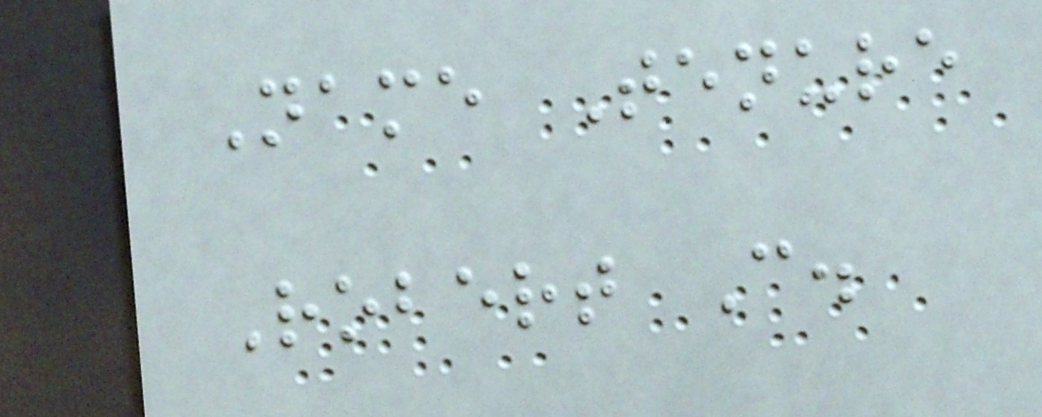Name Tenure
Robert C.
